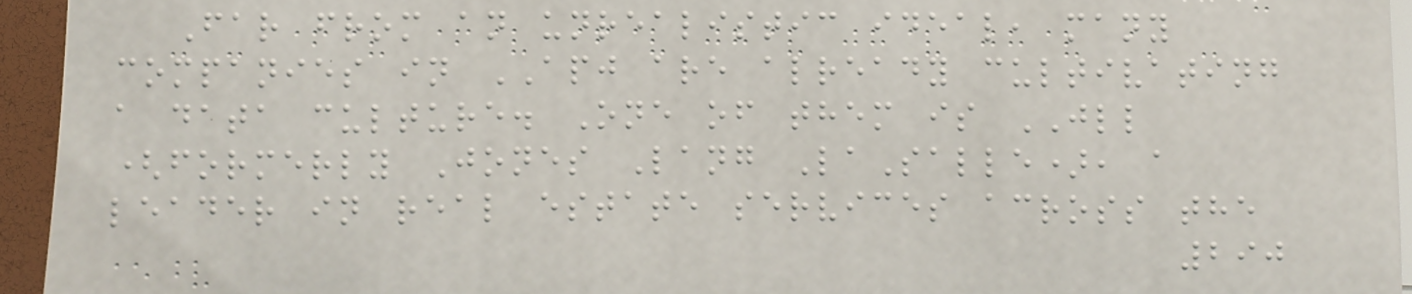Far from an unrealistic ideal, many
companies in APJ are already cultivating
a data culture. One of them is JLL
(formerly Jones Lang LaSalle), a
leader in real estate services across the
290
